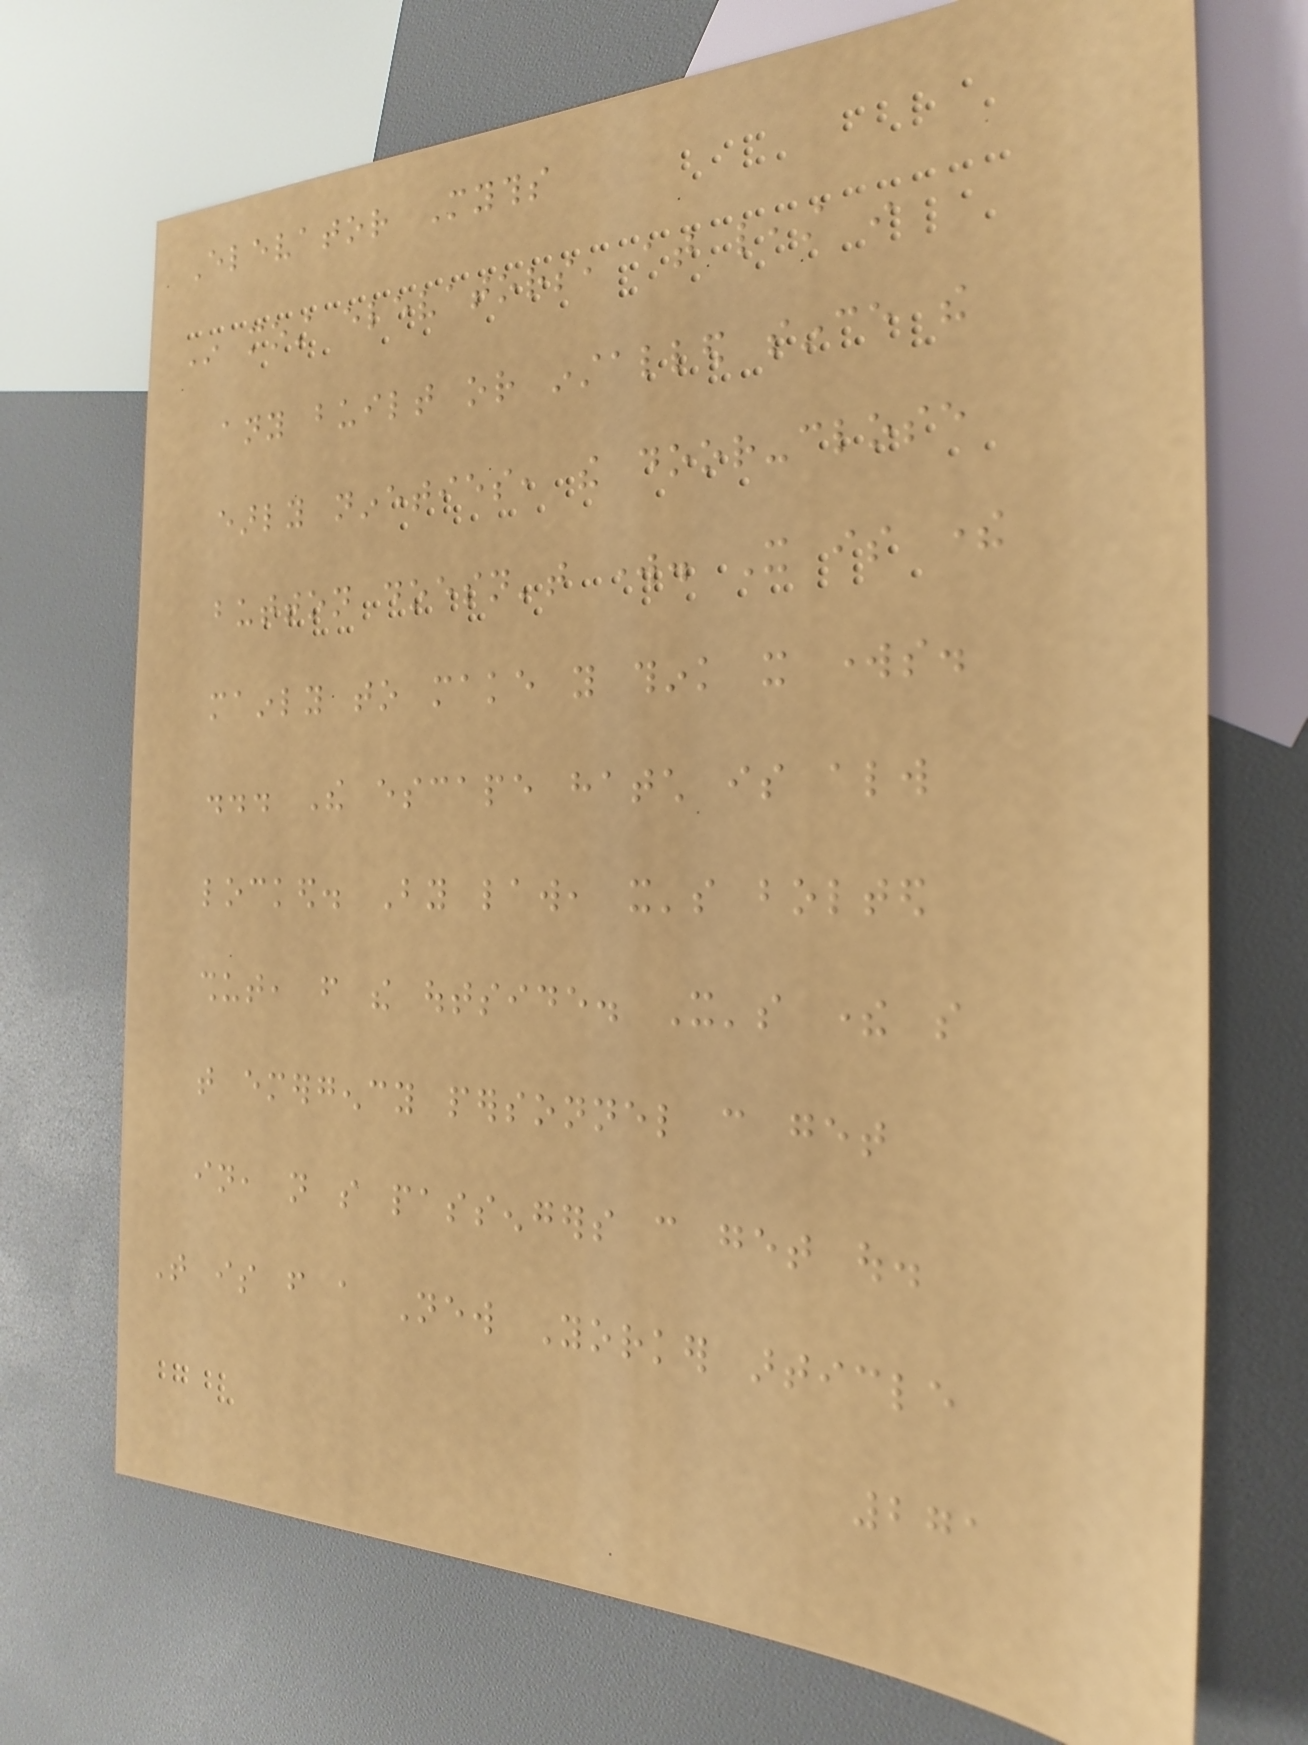Elevator Myths
In most elevators, at least in
any built or installed since the
early nineties, the door-close
button doesn't work. It is there
mainly to make you think it works.
... The escape hatch is always
locked. By law, it's bolted
shut, from the outside. It's there so
that emergency personnel can get
in, not so passengers can get out.
That is from a New Yorker article
271
